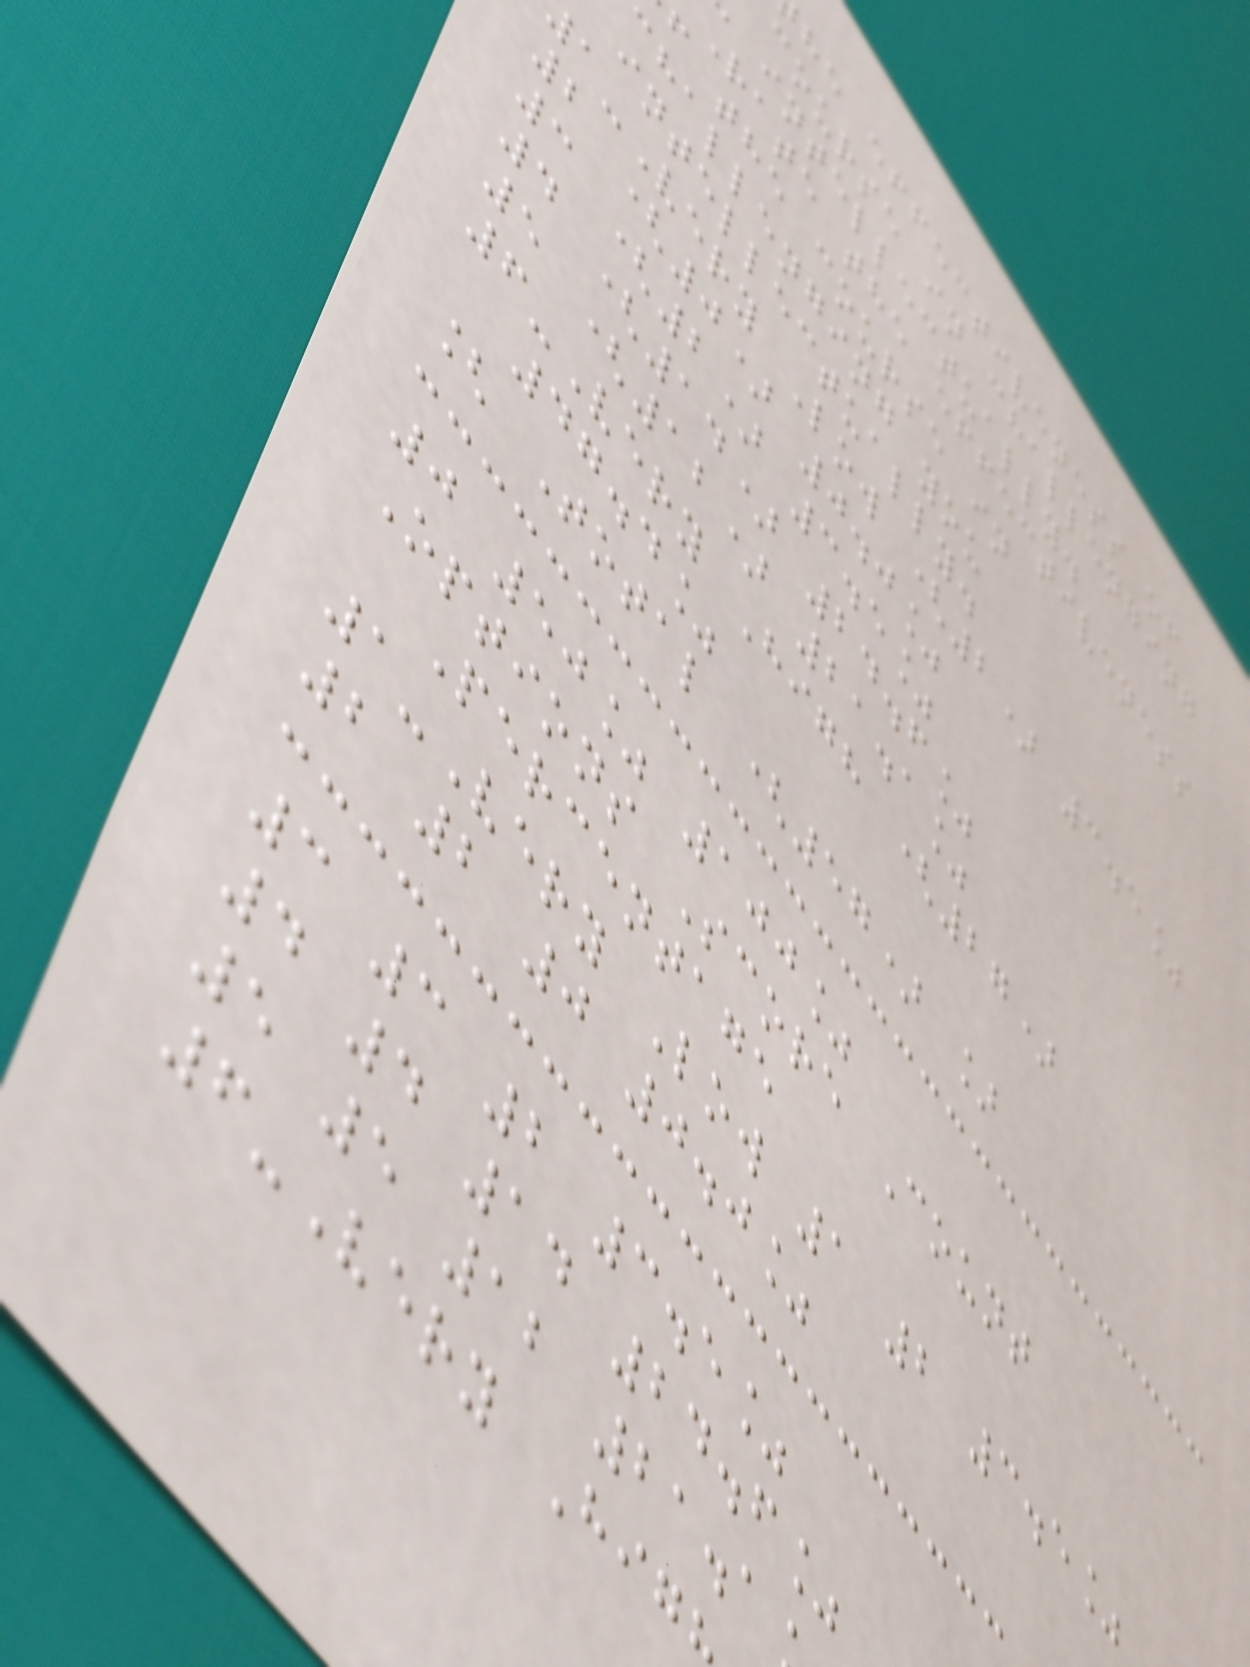he effectiveness of
course in challenging
intellectually.
Rate the effectiveness
f the course in
challenging you
intellectually.
-Very Low (2) 3.5%
2 (0) 0.0%
3 (2) 3.5%
4 (14) 24.6%
5 (12) 21.1%
6-Very High (27)
47.4%
[ Total (57) ]
0 50% 100%
Options Score Count
Percentage
1-Very Low 1 2 3.5%
2 2 0 0.0%
3 3 2 3.5%
4 4 14 24.6%
5 5 12 21.1
6-Very Hig
